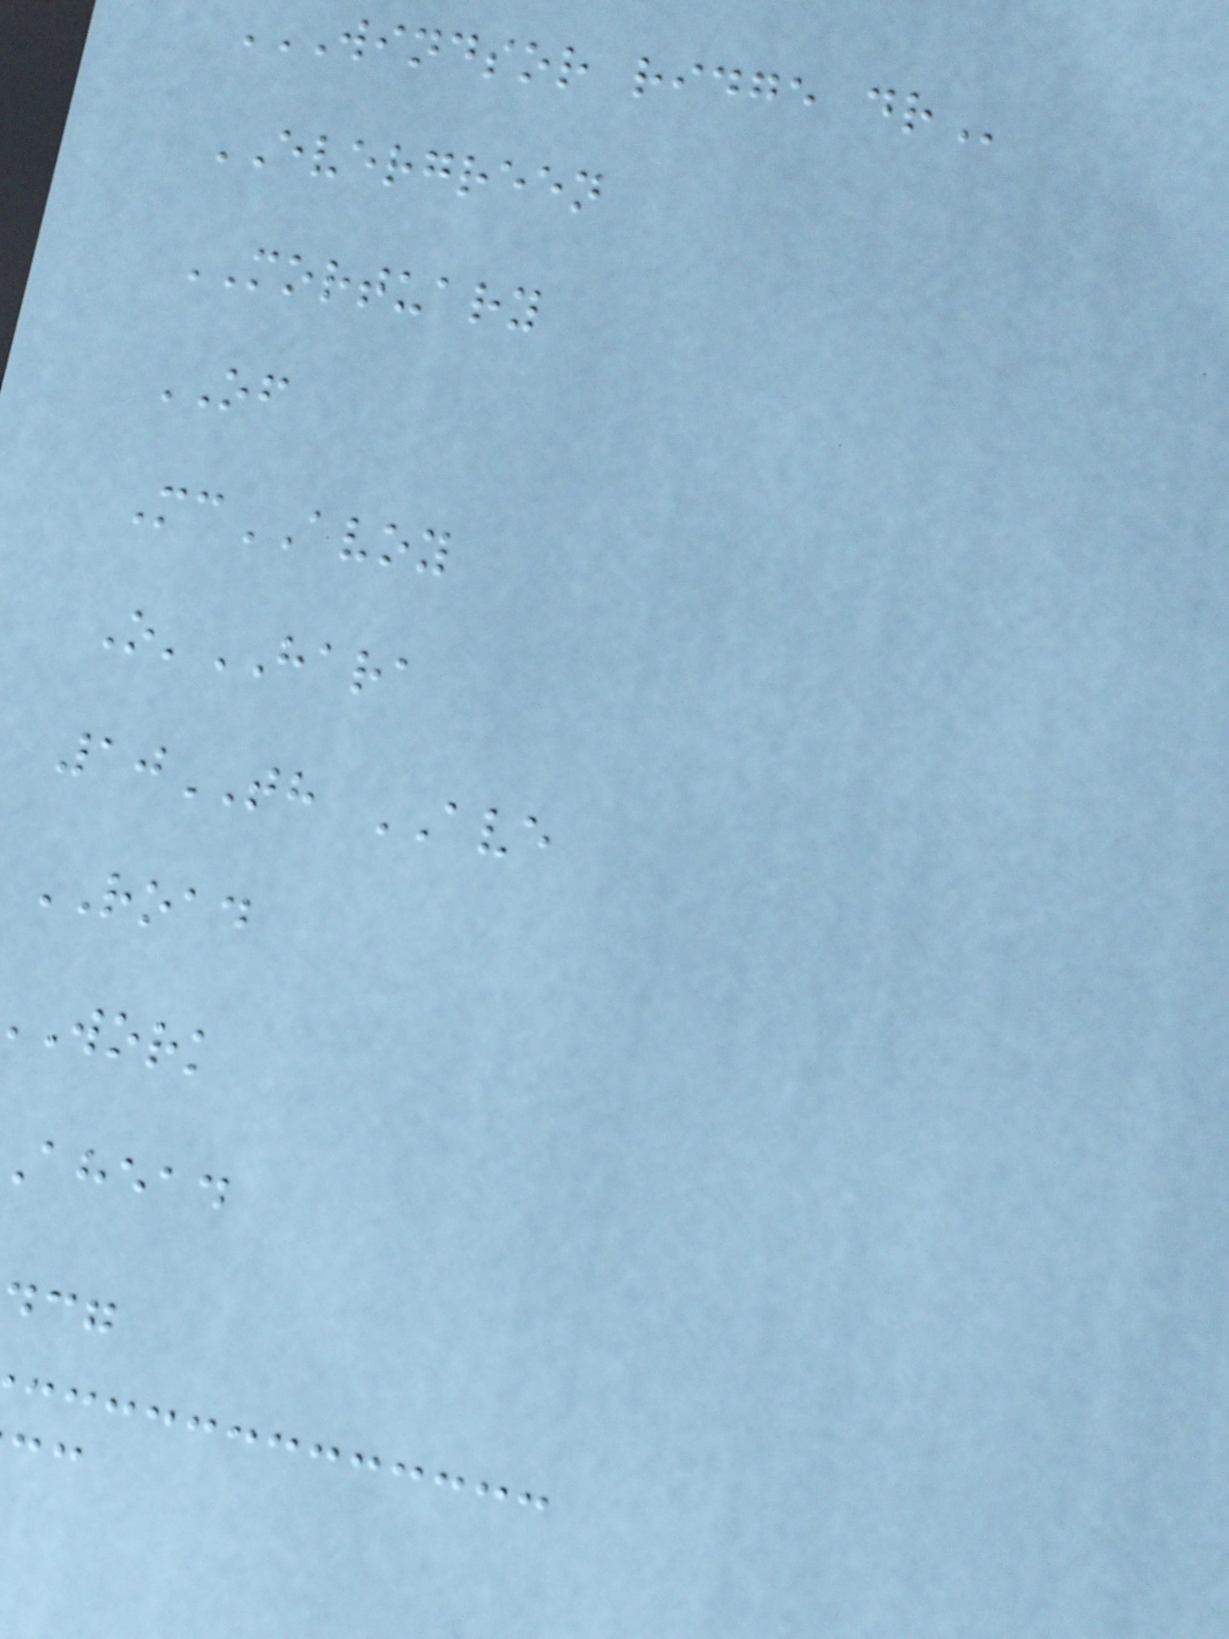WINDSOR RIDGE DR
EVERGREEN
MORTUARY
OF
McAVOY
O'HARA
10TH AVE
ROAD
work
ahead
